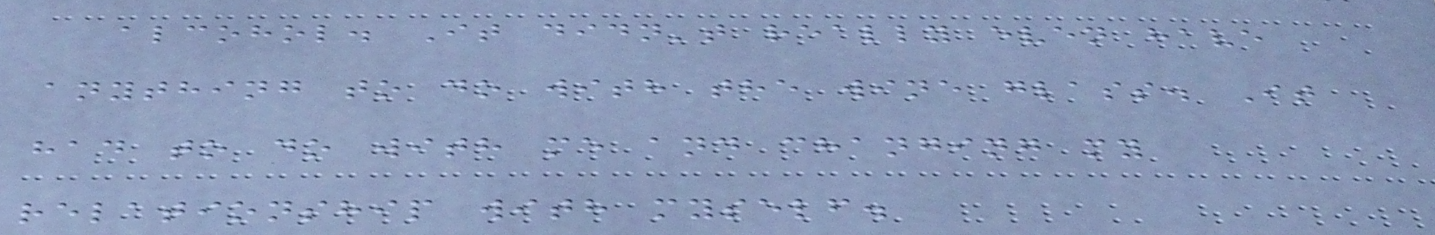alcohol. It didn't really even have
anything to do with the wine glass. It
had to do with me and changing my
relationship with myself.
